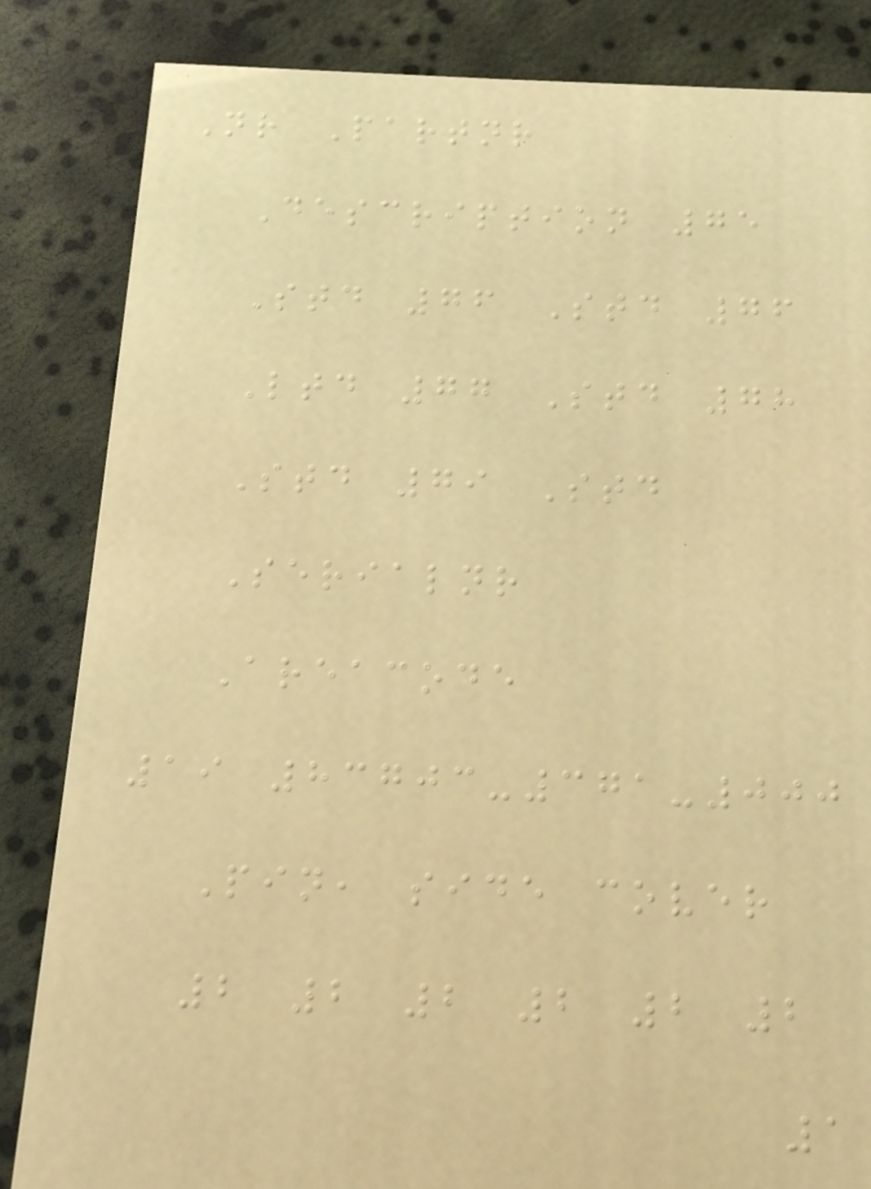Nr Partnr
Description 75
Std 76 Std 76
Ltd 77 Std 78
Std 79 Std
Serialnr
Areacode
19 83703-371-000
Pin, side cover
2 2 2 2 2 2
1
